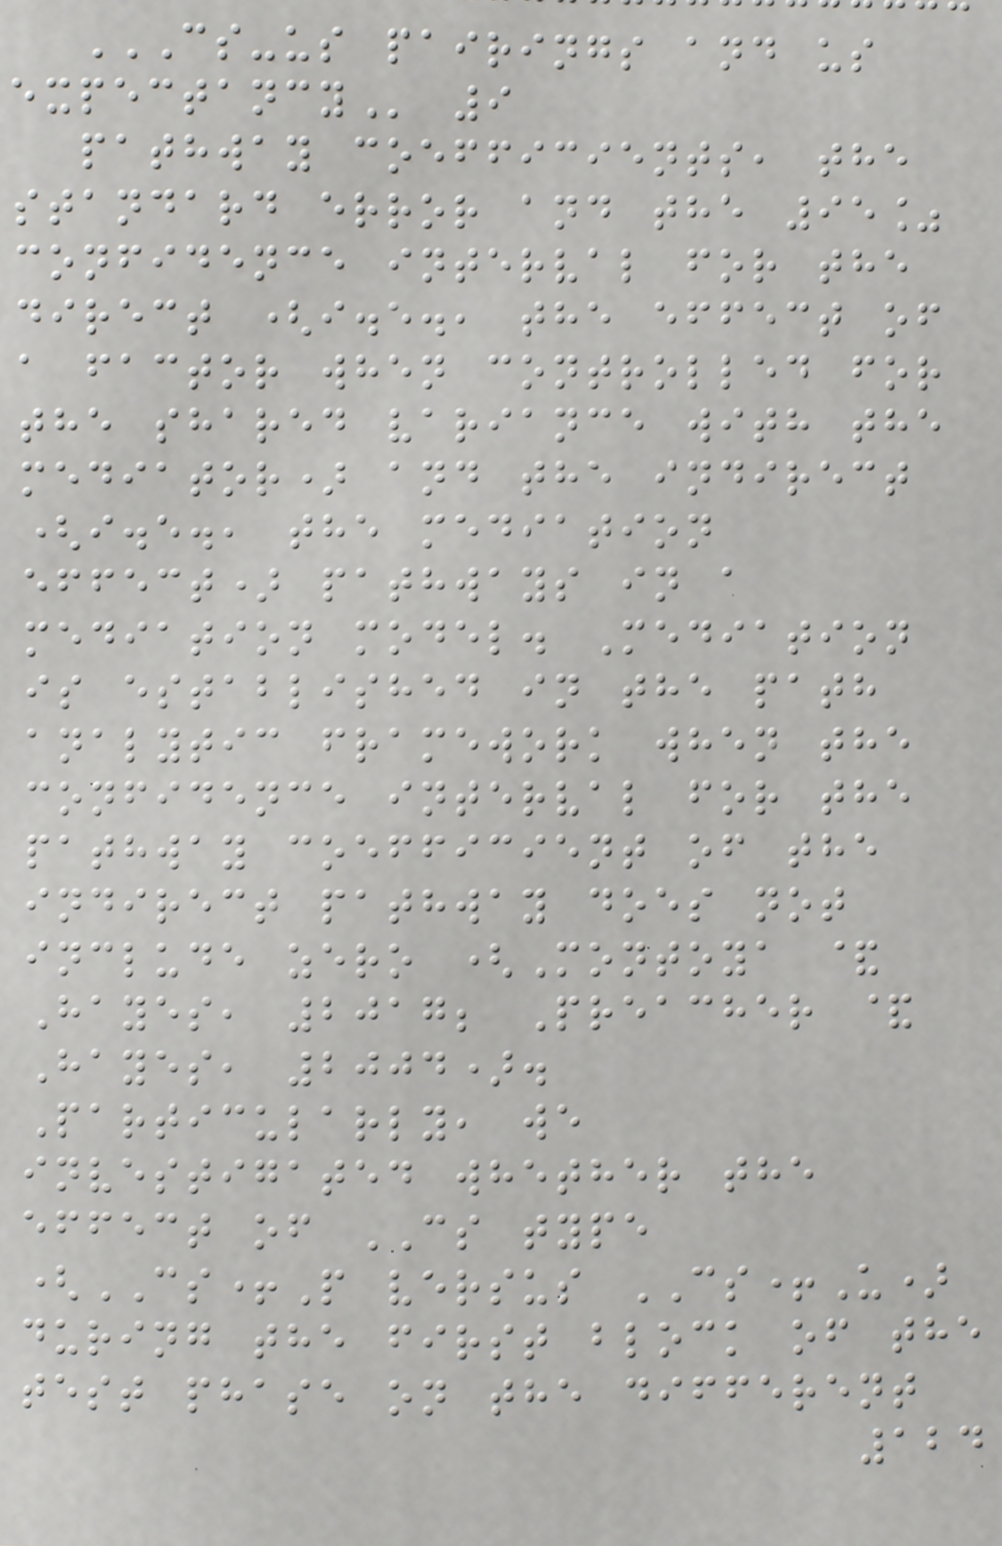CS-US PAIRINGS AND US
EXPECTANCY 9
pathway coefficients, the
standard error and the 95%
confidence interval for the
direct (i.e., the effect of
a factor when controlled for
the shared variance with the
mediator) and the indirect
(i.e., the mediation
effect) pathways in a
mediation model. Mediation
is established in the path
analytic framework when the
confidence interval for the
pathway coefficient of the
indirect pathway does not
include zero (Montoya &
Hayes, 2017; Preacher &
Hayes, 2004).
Particularly, we
investigated whether the
effect of CS type
(CS+P versus CS+U)
during the first block of the
test phase on the different
124
